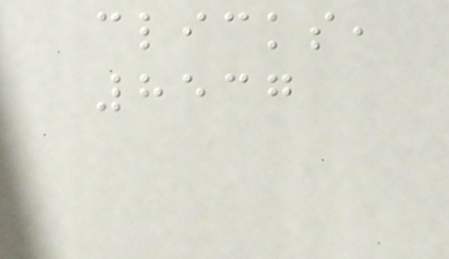clicks,
8537
